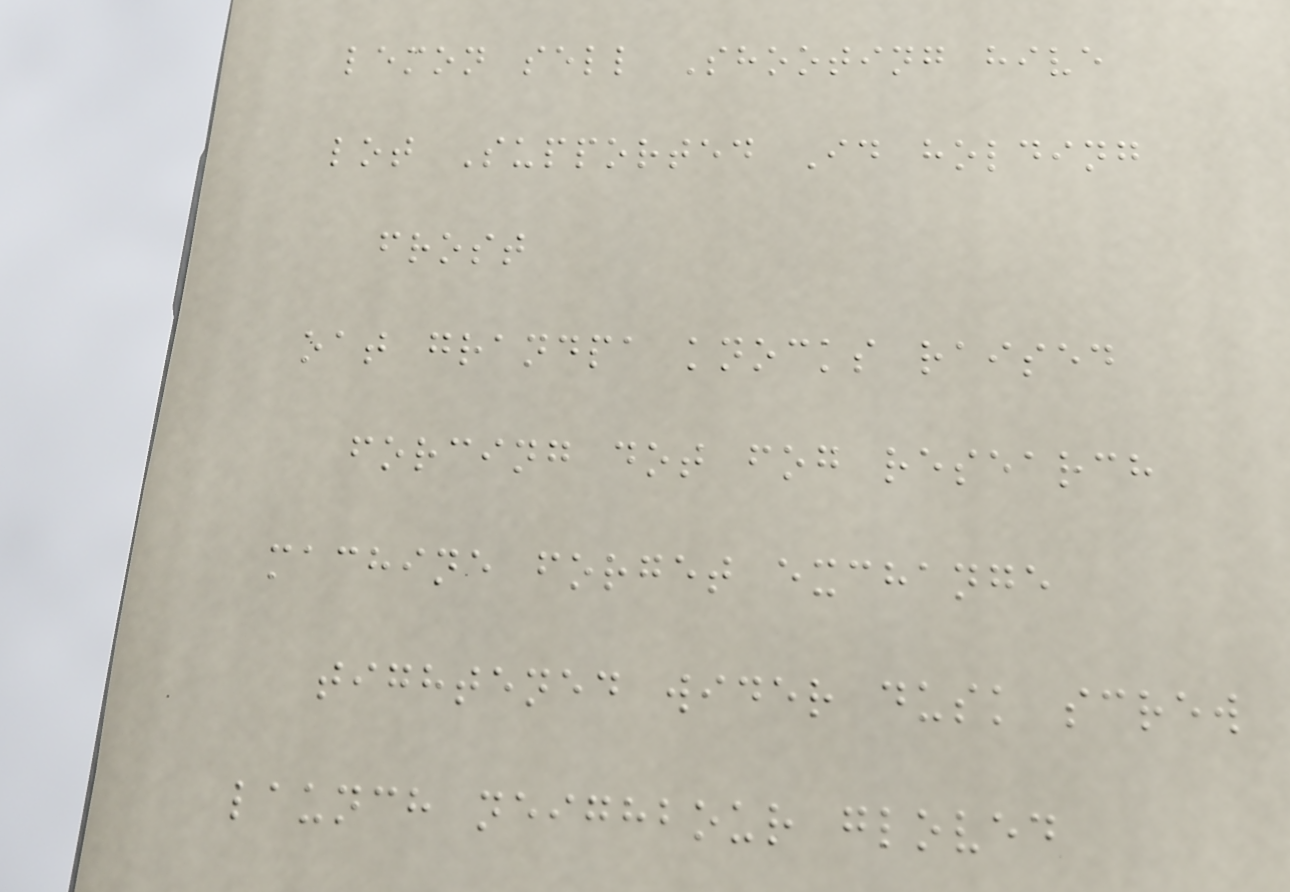lemon sell Shooting hive
lot Supported Id holding
frost
oat grandpa knocks raised
forcing dot fog research
machine forget exchange
tightened wider dusk screw
launch neighbour gloved
